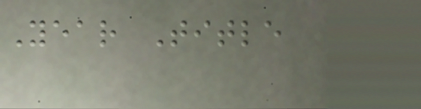Year Title
